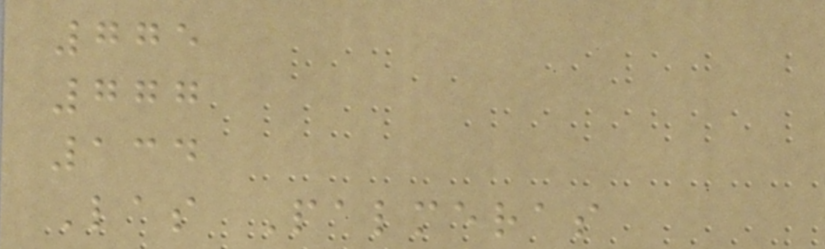775
777
134
Las Palmeras
